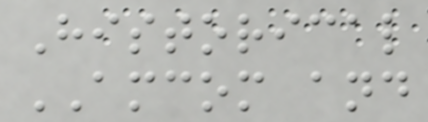Historical
AMCOM and
